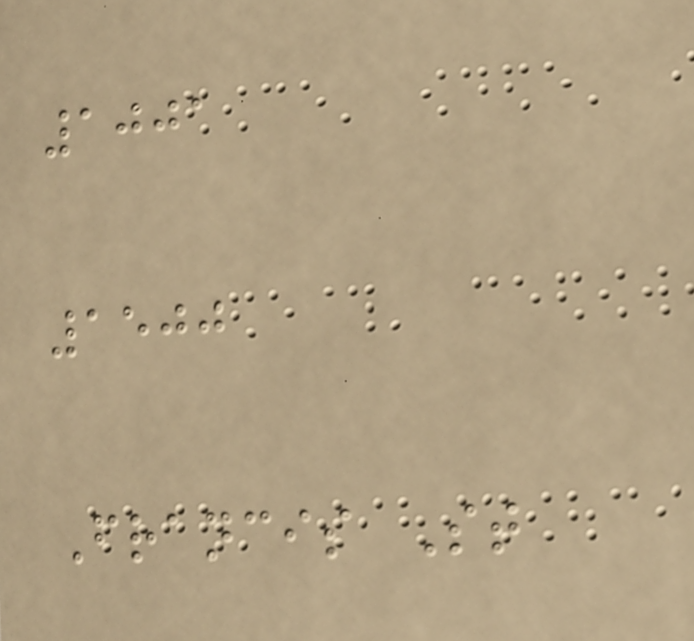1001
1500
Francis St
